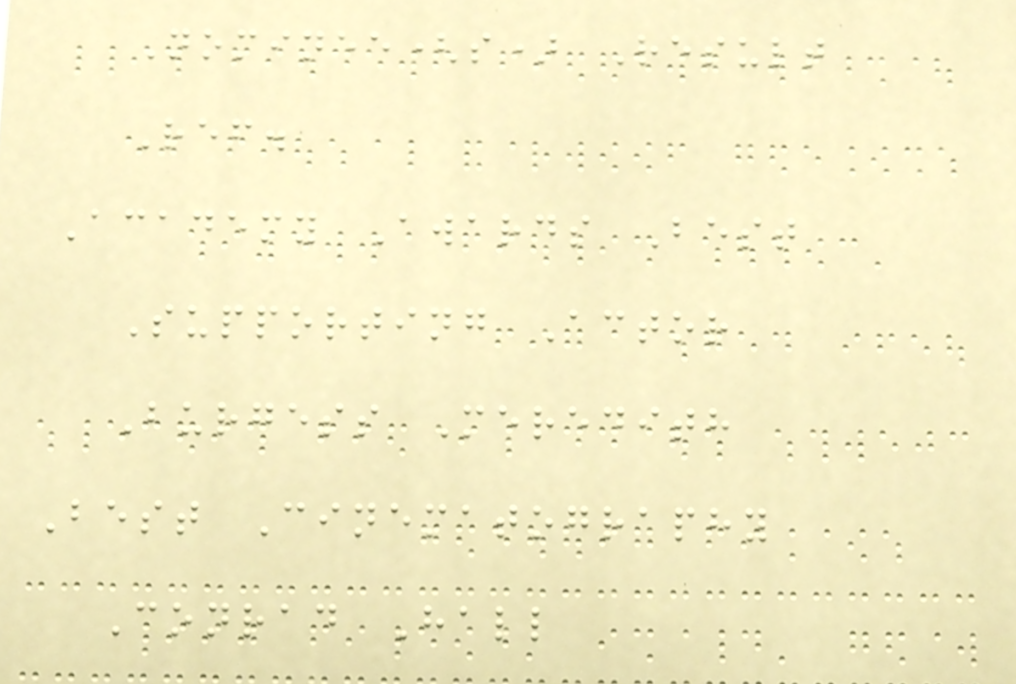Nominee(s) Result
Ref.
Academy Awards Best
Supporting Actor
Burgess Meredith
Best Cinematography
Conrad Hall
